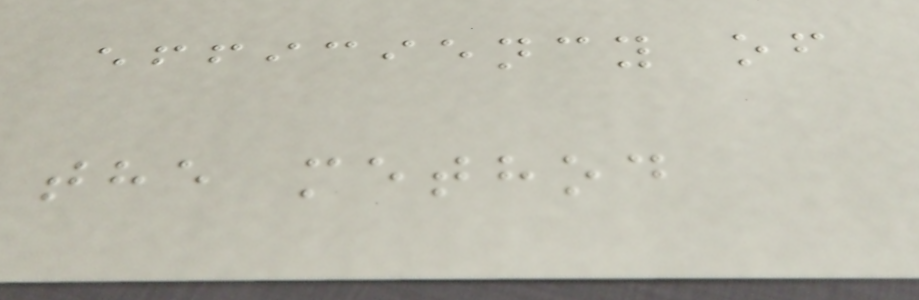efficiency of
the method
